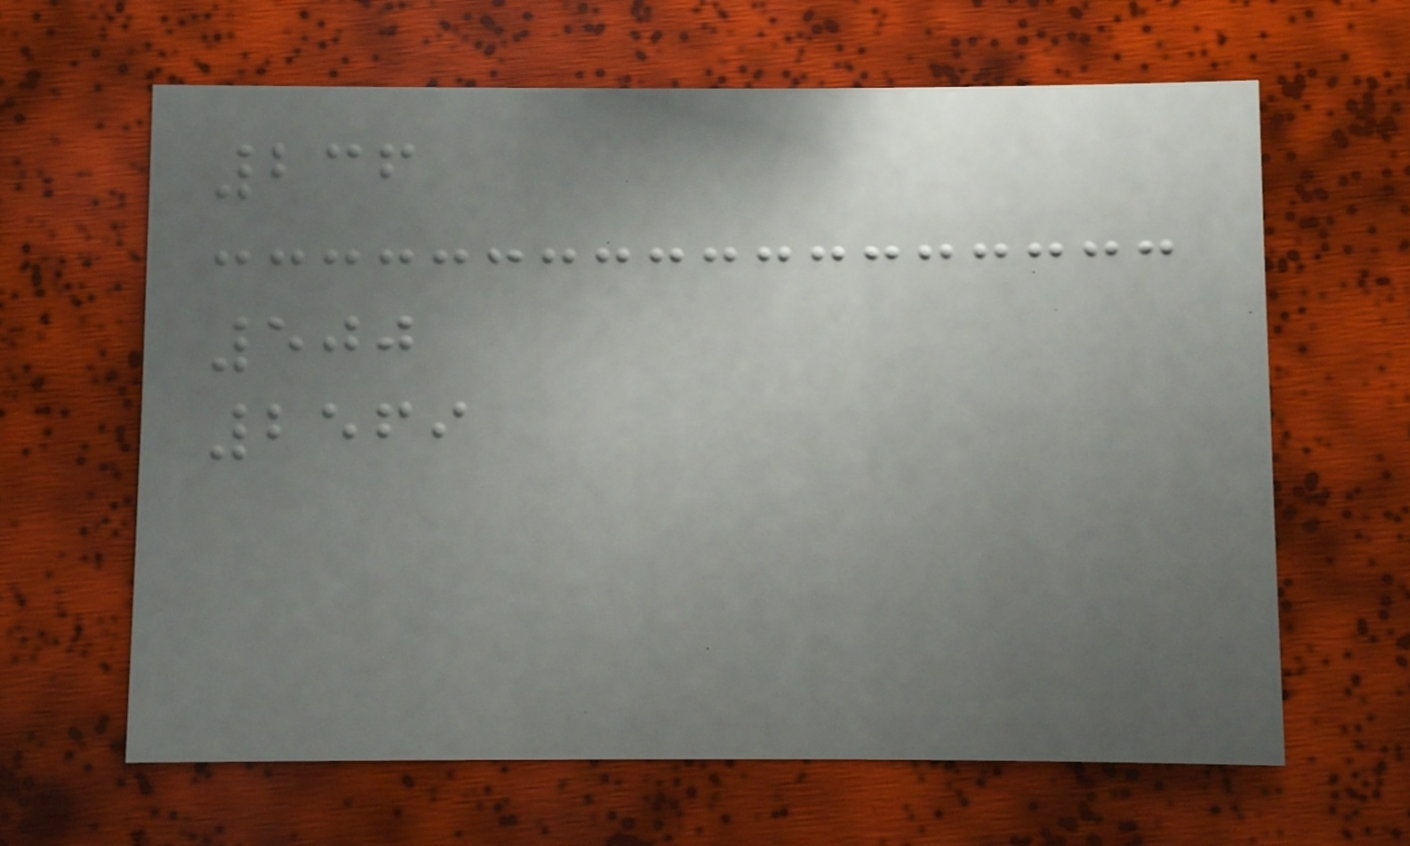236
500
2569
